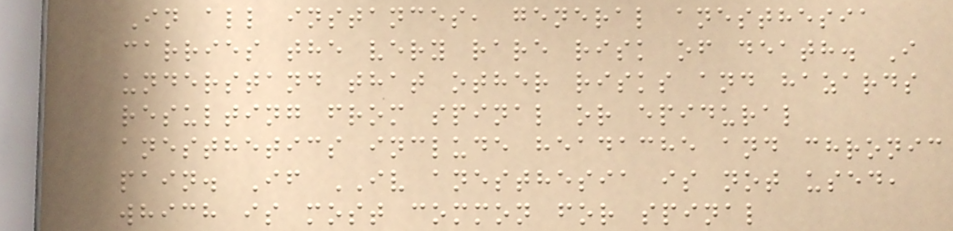In all instances, general anesthesia
carries the very rare risk of death. I
understand that other risks and hazards
resulting from spinal or epidural
anesthetics include headache and chronic
pain. If IV anesthesia is not used,
which is most common for spinal
